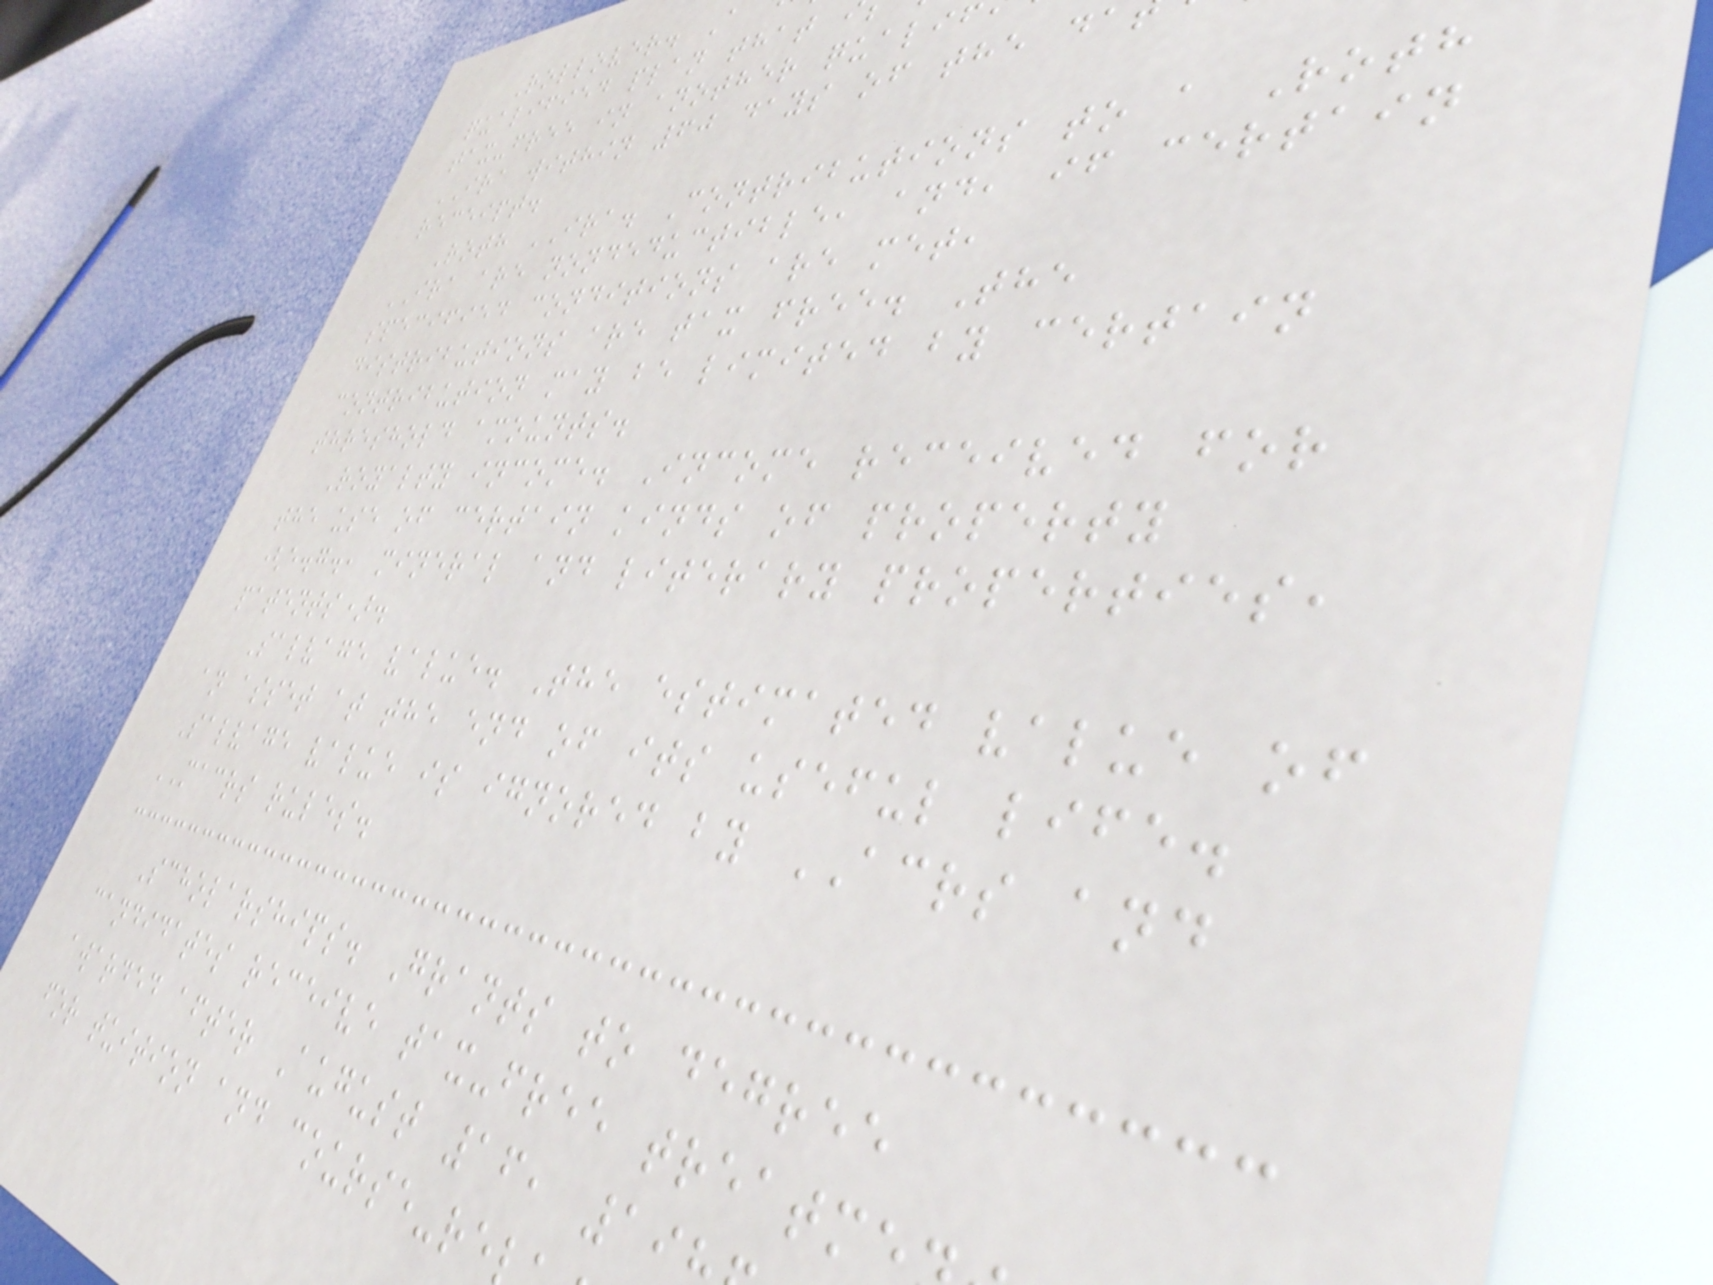Rollover. A
qualified plan that
tax-free in another qualif
IRA within 60 days of the da
receipt.
Roth IRA. Contributions to a Roth
IRA are nondeductible, and, if certain
specified conditions are met,
distributions are tax free. The
contribution may be limited by certain
threshold amounts.
Royalty income. Income received for
the use of certain kinds of property
(e.g., mineral and literary properties,
patents).
Salvage value. The estimated value of
an asset at the end of its useful life.
Salvage value is ignored by ACRS and
MACRS rules.
Scholarships. Grants to degree
candidates receive tax-free treatme
awarded after August 16, 19
for tuition and course-re
